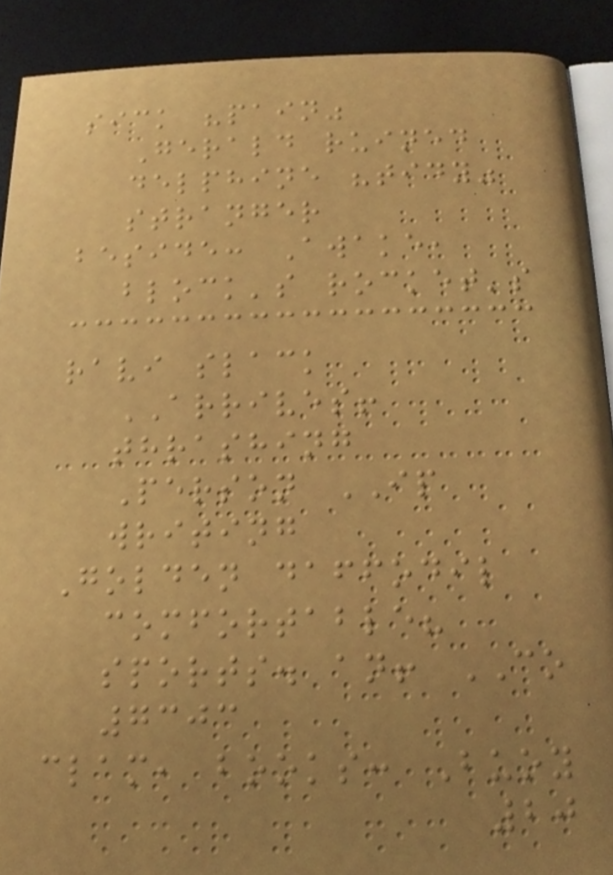sick "pain"
Gerald ruined
delphine "tidy"
stranger
beside: Awake,
block's rocket's
ravi slack
ARRIVES!
thrashing
Person IP
writing
Golden daffodil
comfortable?
sports. an! CO
7303
clam, books: Buoy
20
